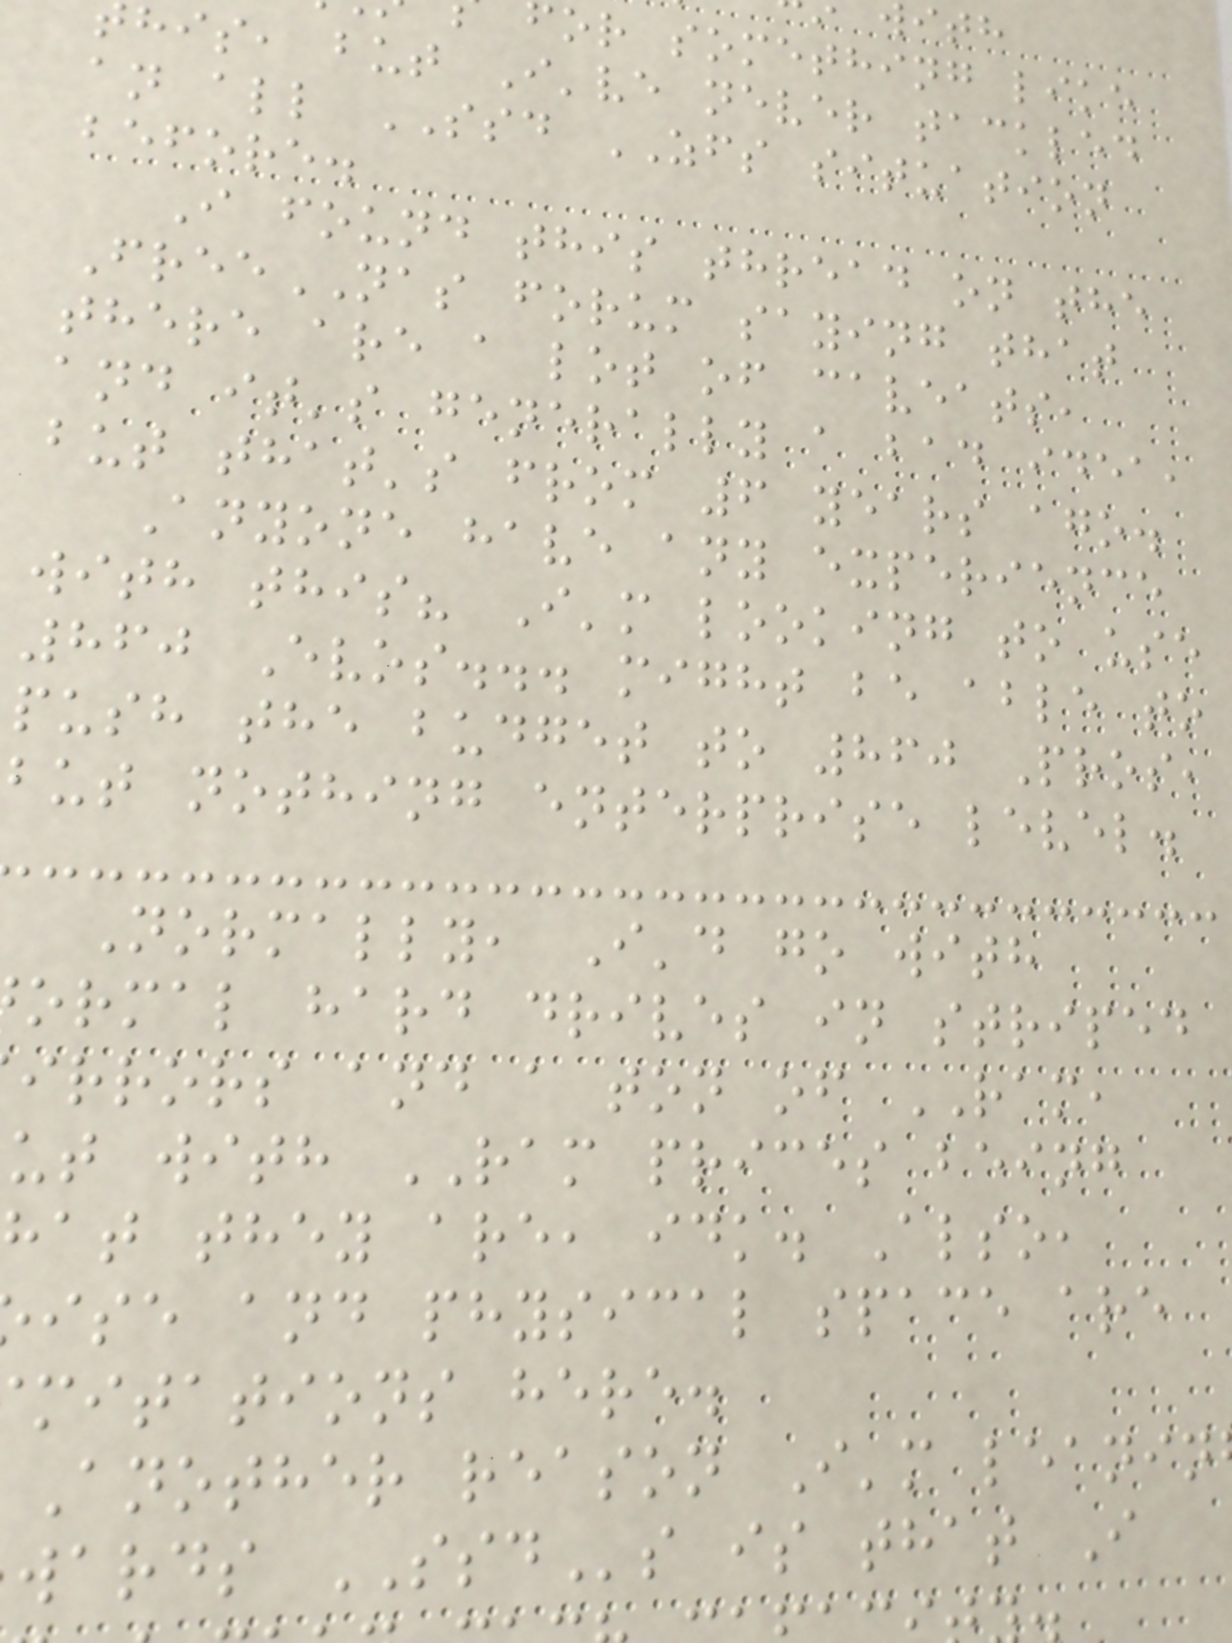or something like
his, but I've never tackled
an all SSD ZFS situation
before.
I found this thread on the
FreeNAS forum saying that
there are a lot of caveats,
and it's generally a bad idea,
but that's from 6 years ago.
Anyone have any experience
with this? I'm looking to use
860 Evos... might be able to
push the budget to 860 Pros,
but nothing enterprise level.
Normally, I'd go with
ormal hard drives in striped
irrors and a ton of RAM,
ut with RAM prices being
hat they are, idk. Also,
ise and physical space are
mitations here.
Another reason I'm leanin
wards SSDs is that I
